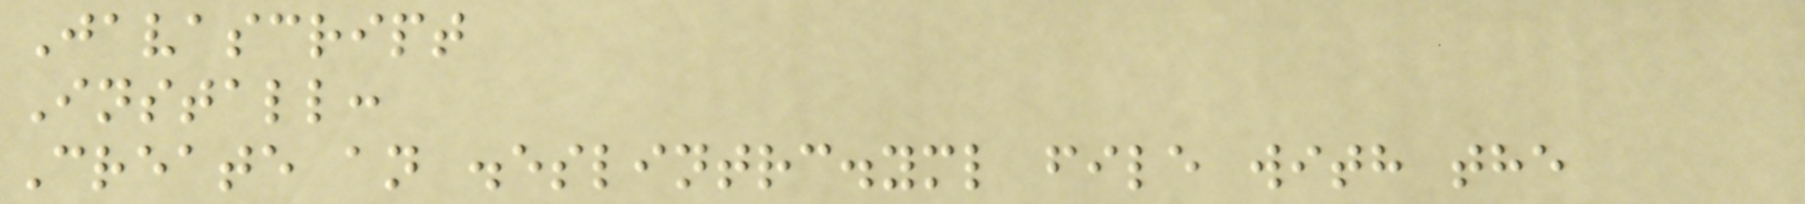Javascript
Install:
Create an .eslintrc.yml file with the
